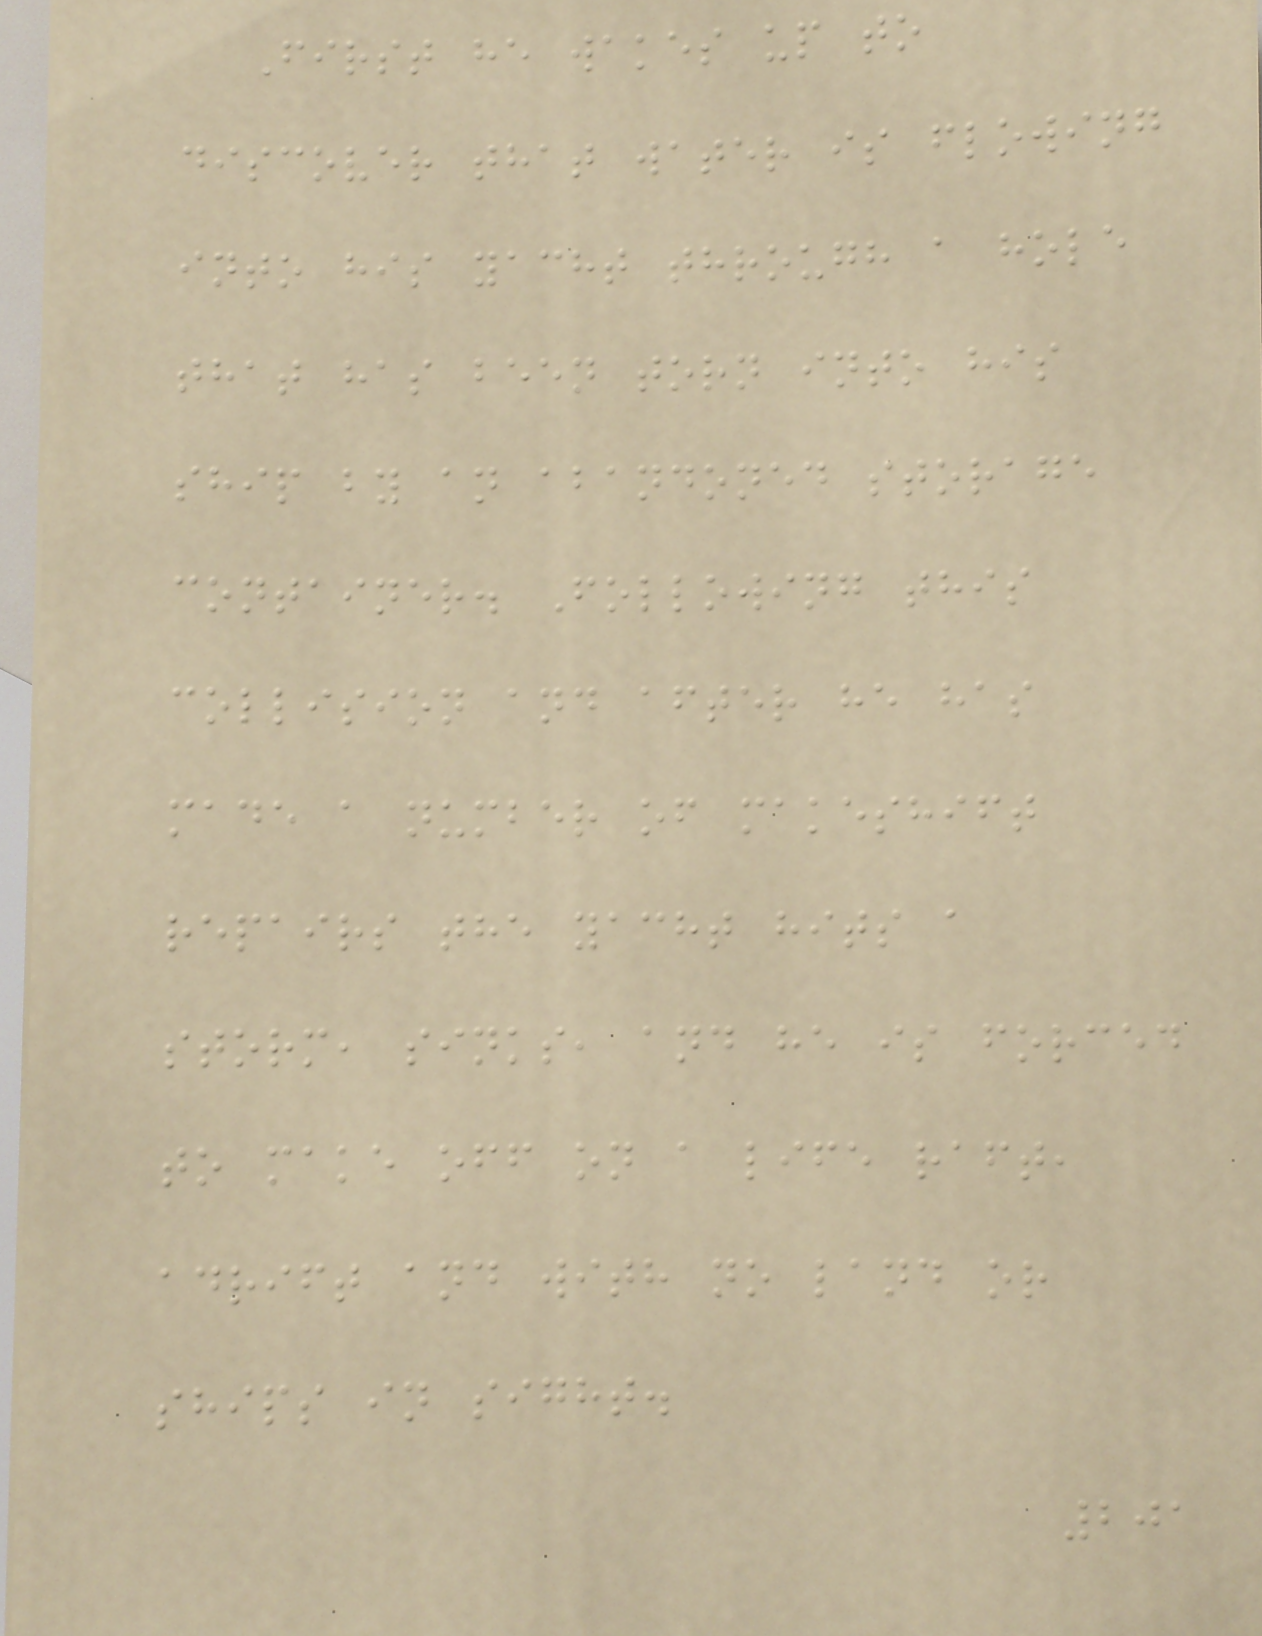First he wakes up to
discover that water is flowing
into his yacht through a hole
that has been torn into his
ship by an abandoned storage
container. Following this
collision and after he has
made a number of makeshift
repairs the yacht hits a
storm, sinks, and he is forced
to make off on a life raft,
adrift and with no land or
ships in sight.
201
